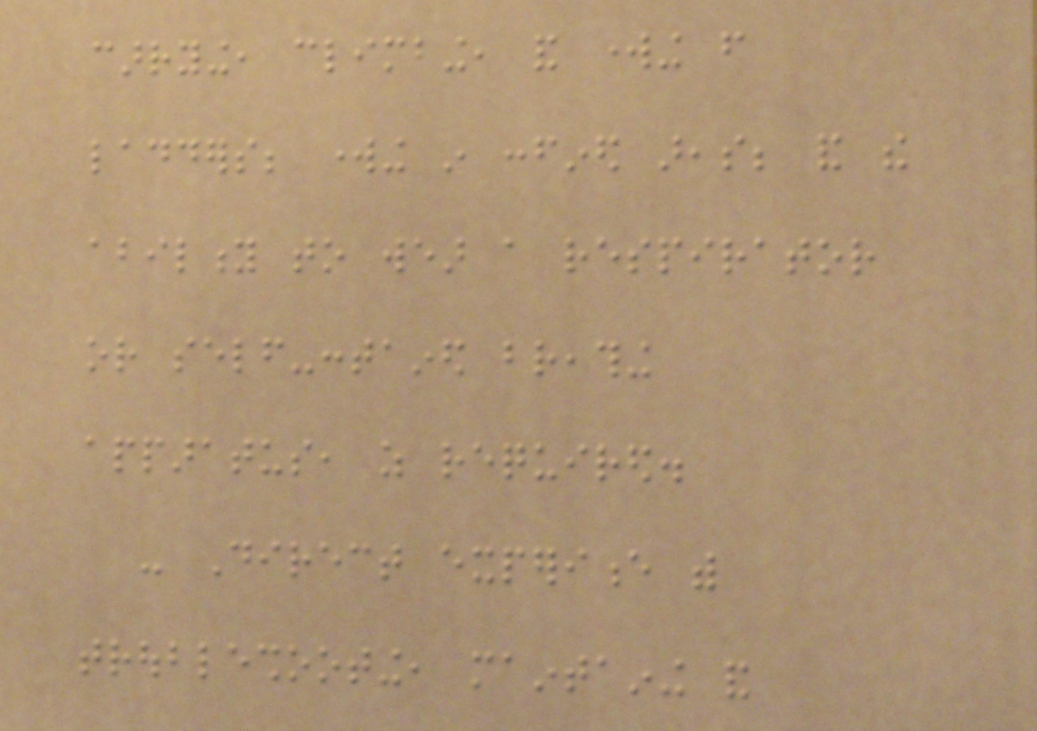carrying, climbing, and working from
ladders; working in confined areas; and the
ability to wear a respirator
or self-contained breathing
apparatus, as required.
- Direct experience with
troubleshooting, maintaining and
